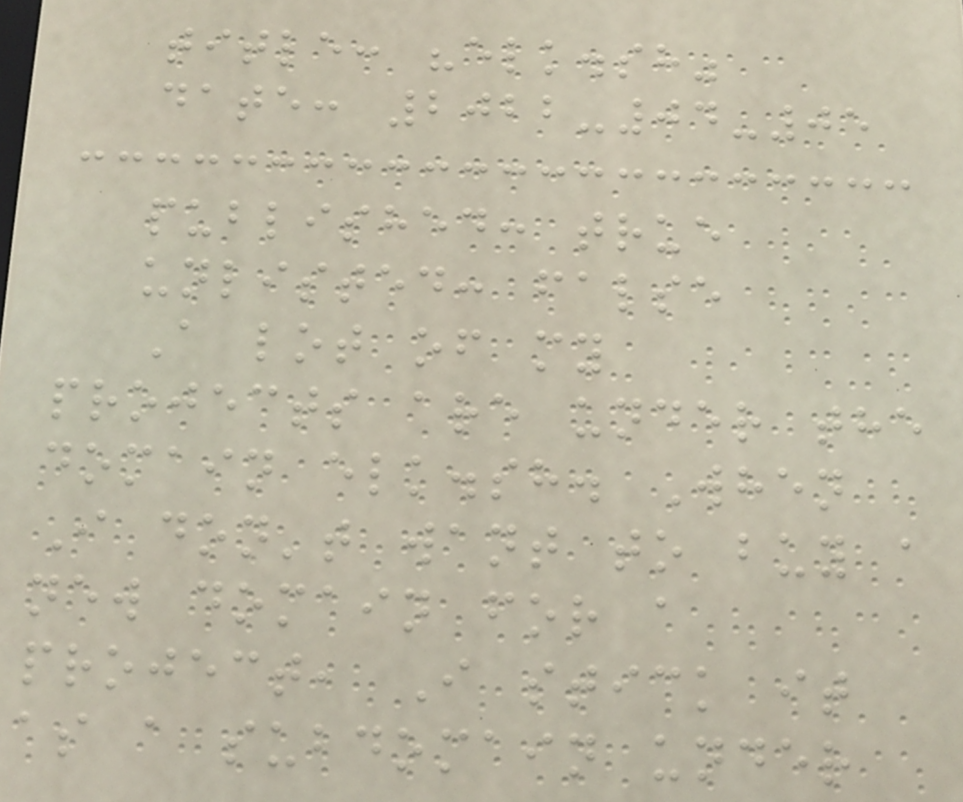title: "elk.sh"
date: 2022-04-05
published: true
unlisted: false
A lot of my
projects are under the
domain elk.sh. When
I don't want to buy a
new domain for a
project, I stick it
as a subdomain under
